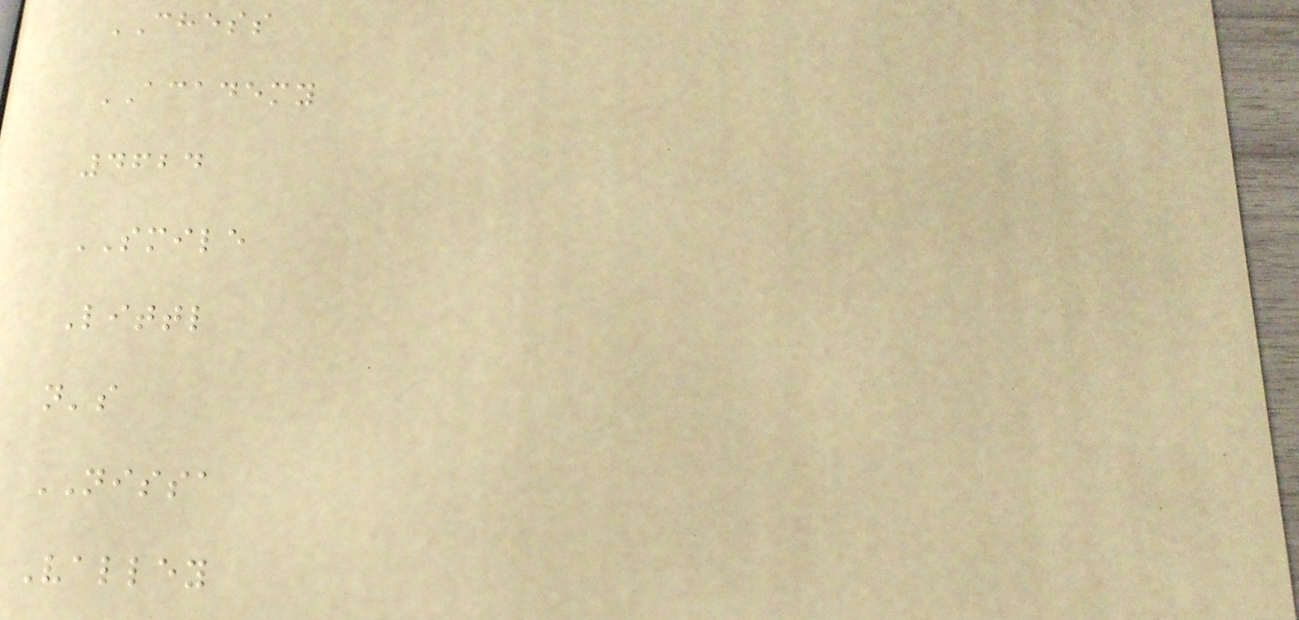CHESS
ACADEMY
4624
SMILE
Littl
n's
NISSA
Valley
